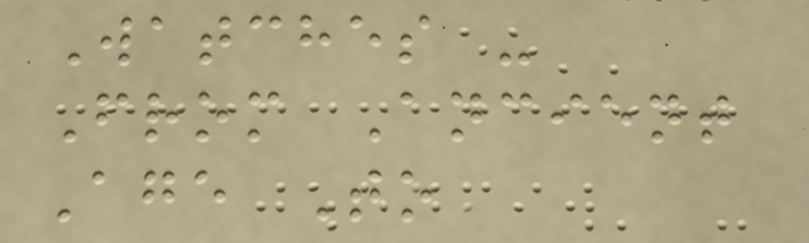Watches -
From Ancient
Age To
